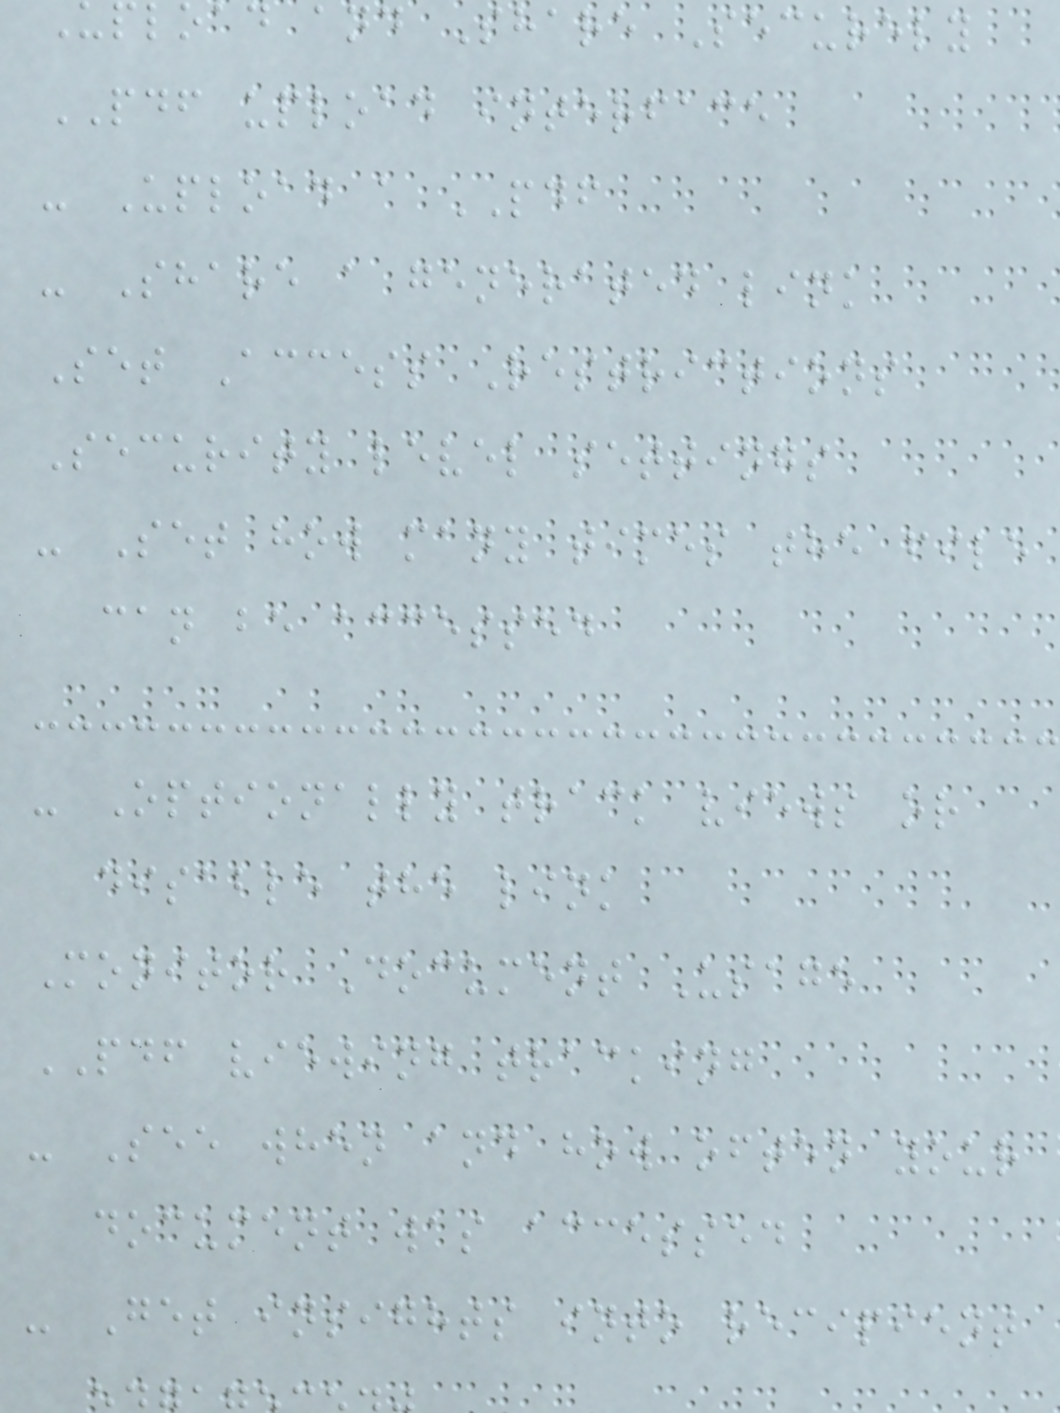load and Share Securely
PDF upload interface
- Upload a PDF
- Share a generated link
Set Access Restrictions
Security level settings
- Set how many times the file
can be accessed
- Optionally track views or
disable the link
Monitor Document Usage
PDF viewing tracking
- See when and how often your
document was accessed
- Get insights into recipient
